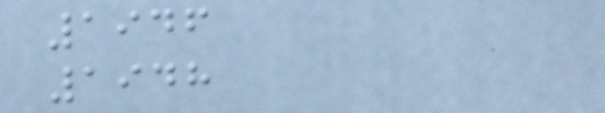1946
1948
